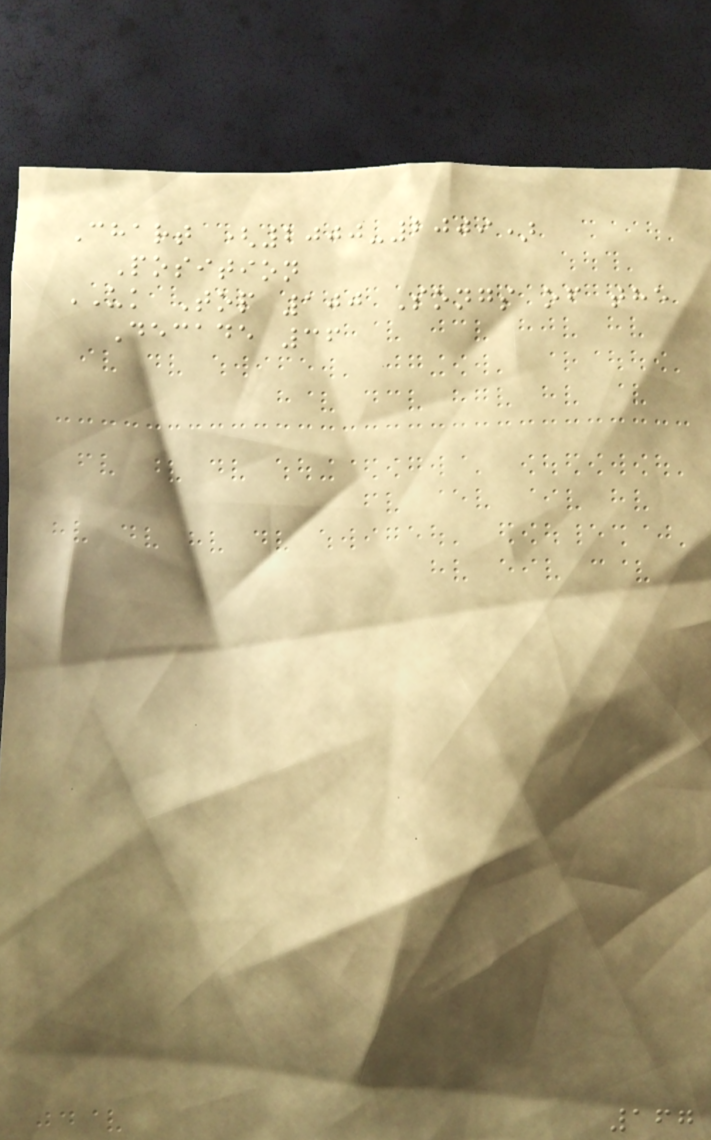Chart (2000-2009)
Position
UK Top 100 Songs of the
Decade 36
167
